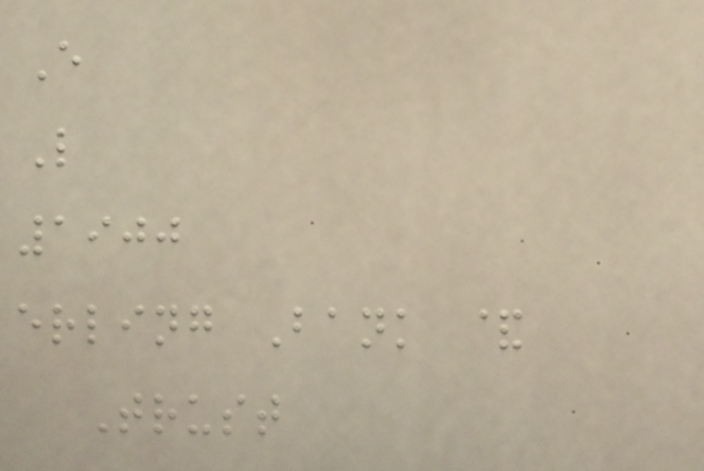E
L
1900
erling Bank &
Trust
